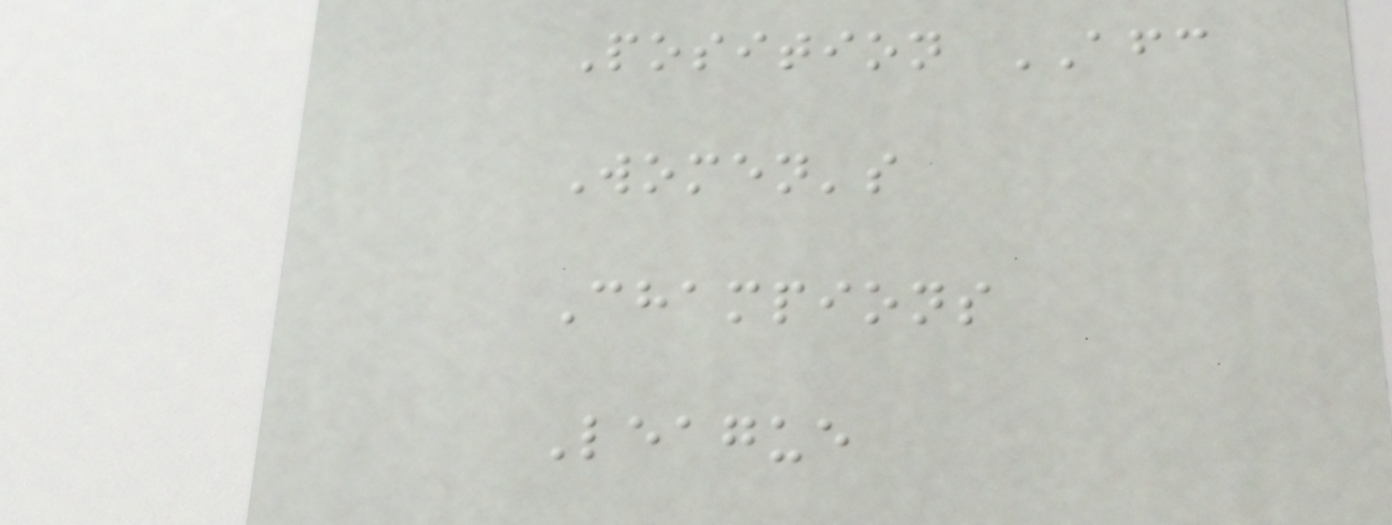Position AFC
Women's
Champions
League
